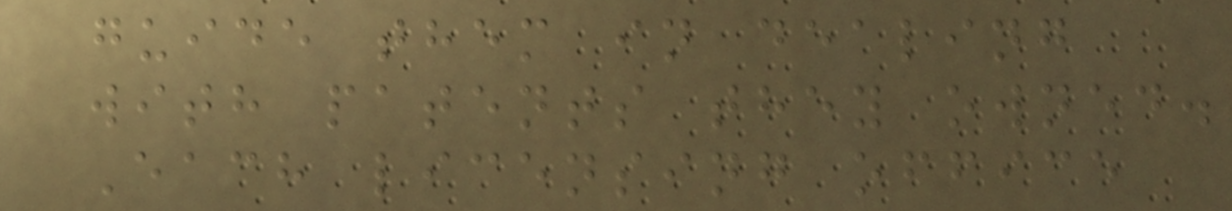guide them in dealing
with patents they owned.
Each licensing office
